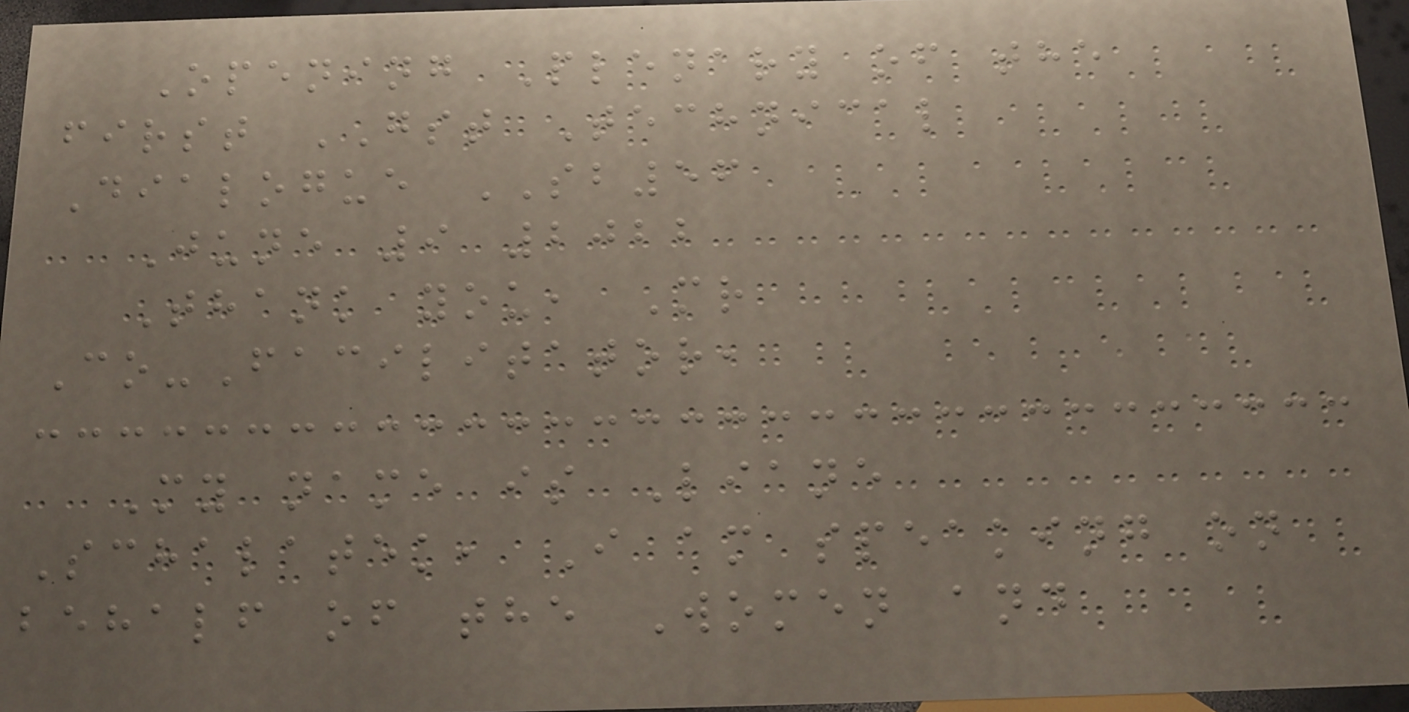Opening Plenary of the
first GST Technical
Dialogue SB56
June 9 2022
Thank you, Mr
Co-Facilitator,
My name is Liane
Schalatek, I am speaking on
behalf of the Women and
